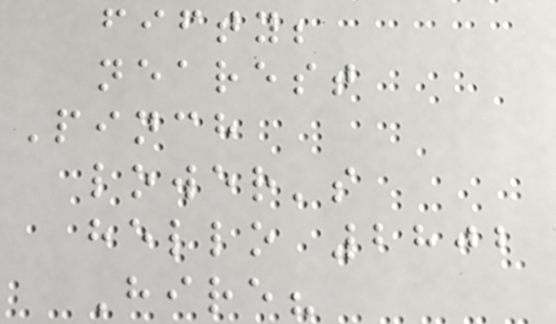fifty;
nearest
Pinch
lower's
hello 2802
Hire?
